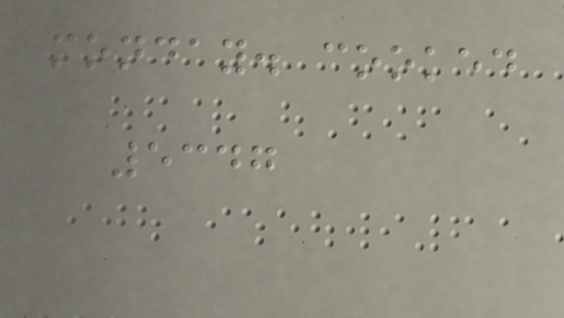monday. cooked
5347
